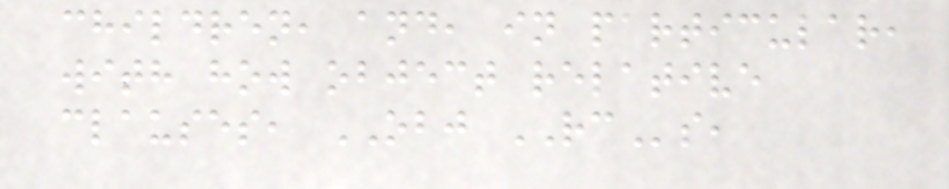children, and, in particular,
with how object relative
clauses, OBJ RCs,
